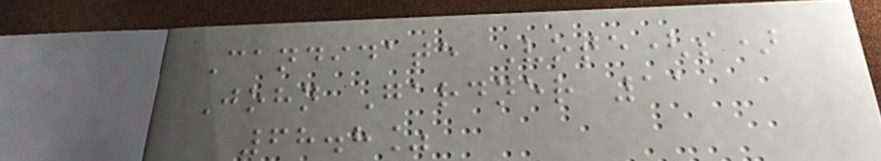Candidate Vote(s)
John Gardner 11
68.8%
